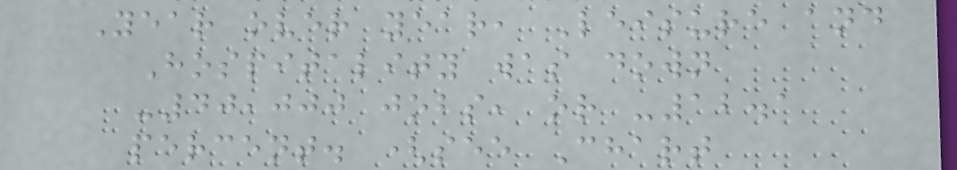Year over year, Leisure and
Hospitality was down
-40,000 jobs, or -12.1
percent. (see Chart
